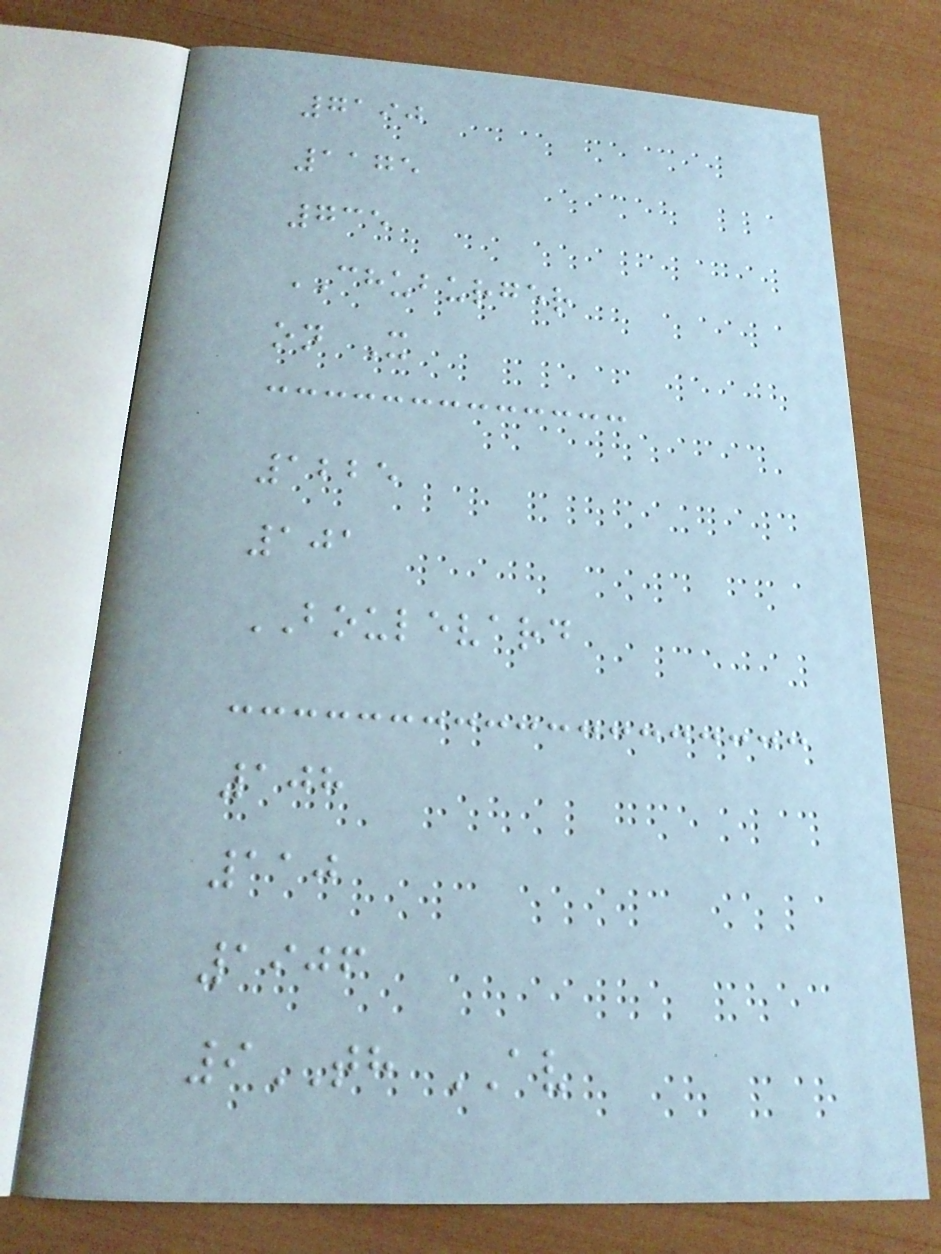7190
1175
735
CHUBURGER
on X
1225
101
BOULEVARD
108
110
1906
9TH AV
